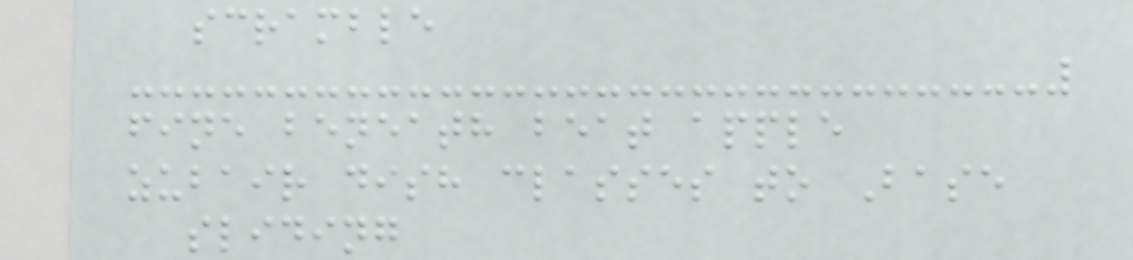scramble
fine beneath beat apple
zubair dish classes to Base
sliding
